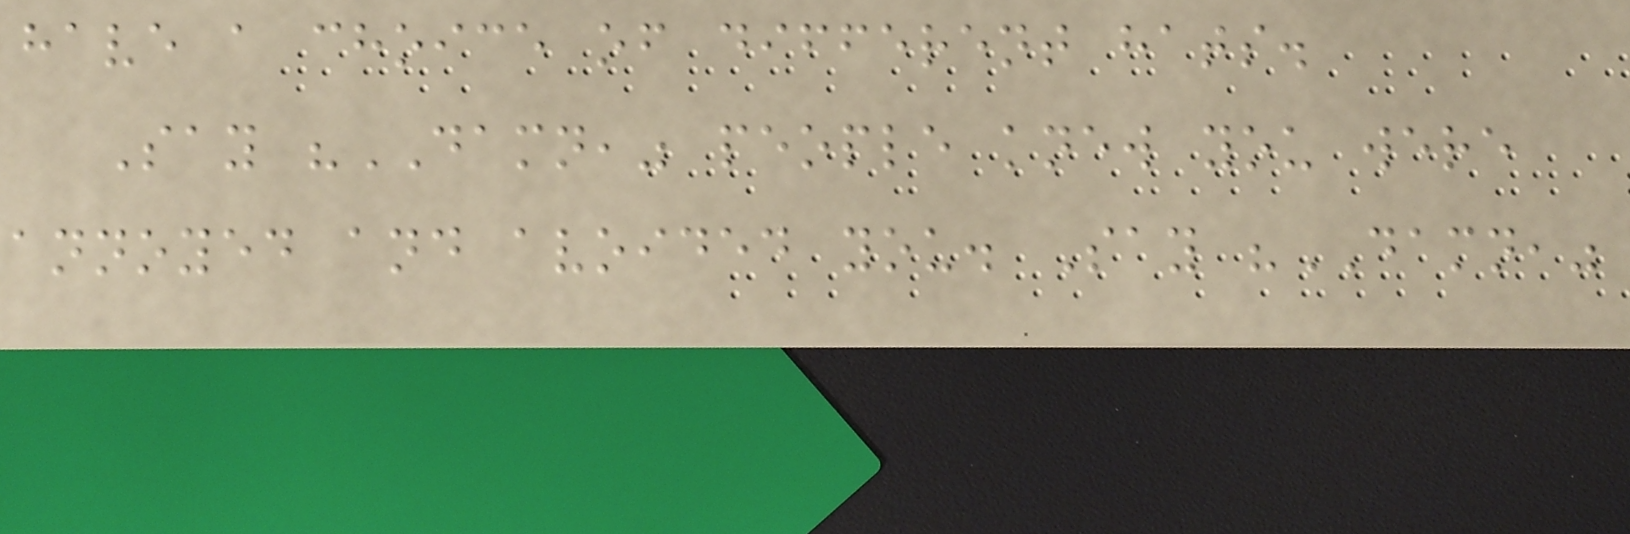have a choice of different hats.
Say "DAMN," people knew you were
annoyed and avoided you. Say "DAMN,"
